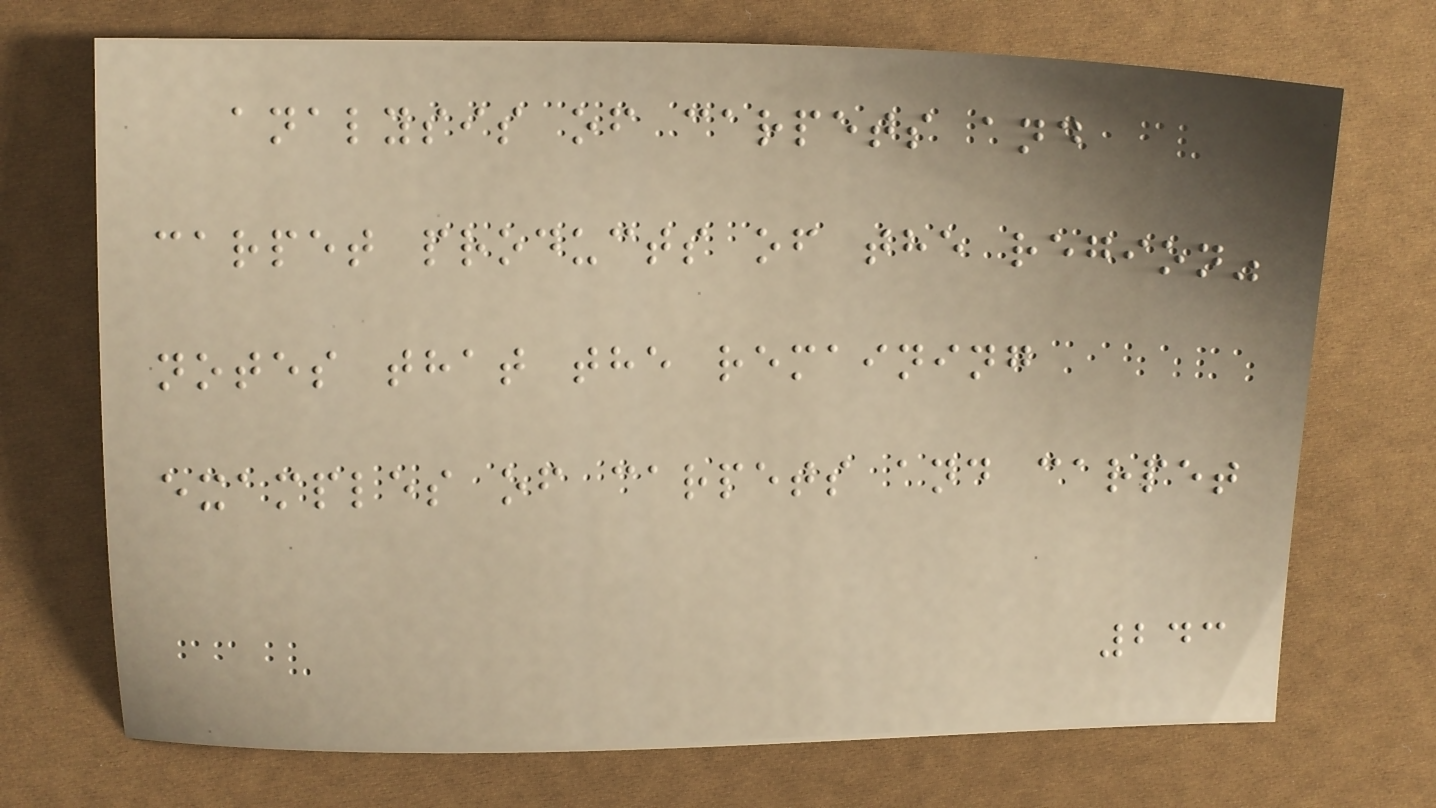analysis of carpets and
carpet products of the region"
notes that the remaining
examples of carpets and carpet
243
